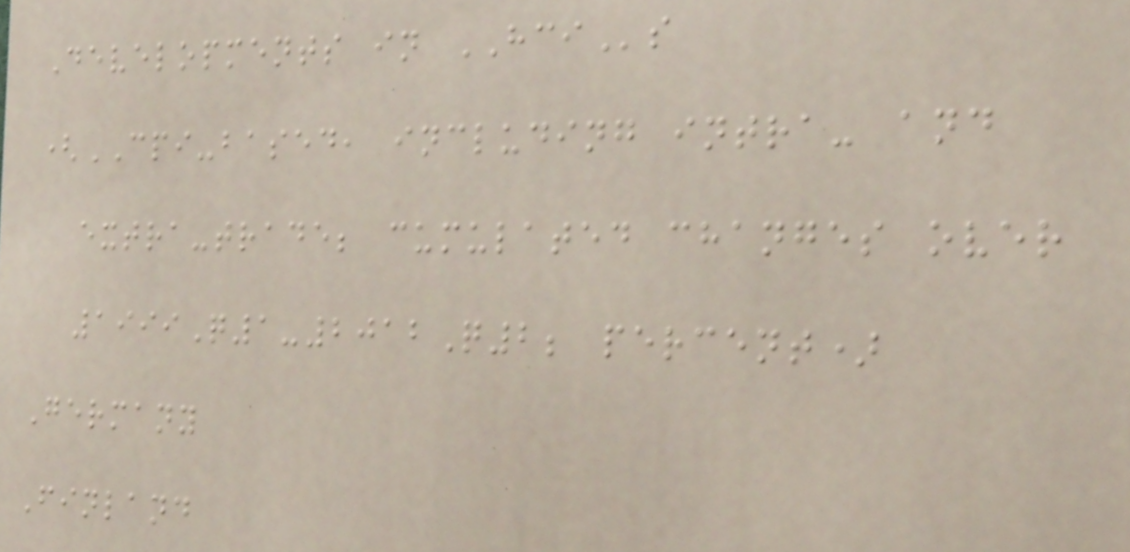Developments in HCIs
(CPI-based, including intra- and
extra-trade; cumulated changes over
1999Q1-2012Q2; percent)
Germany
Finland
